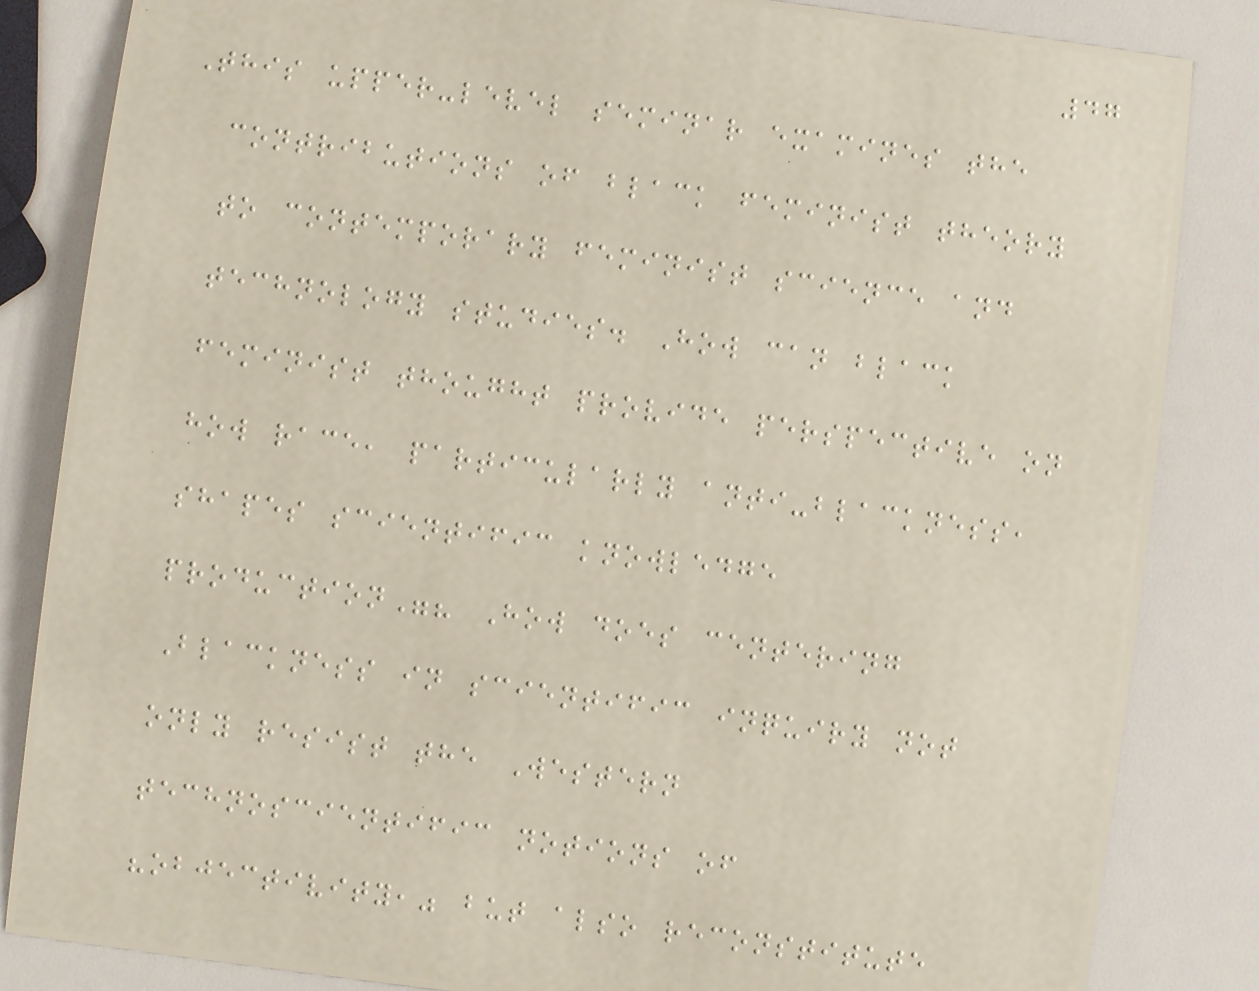47
This upper-level seminar examines the
contributions of black feminist theory
to contemporary feminist science and
technology studies. How can black
feminist thought provide perspective on
how race, particularly anti-blackness,
shapes scientific knowledge
production"? How does centering
Blackness in scientific inquiry not
only resist the Western
technoscientific notions of
"objectivity," but also reconstitute
